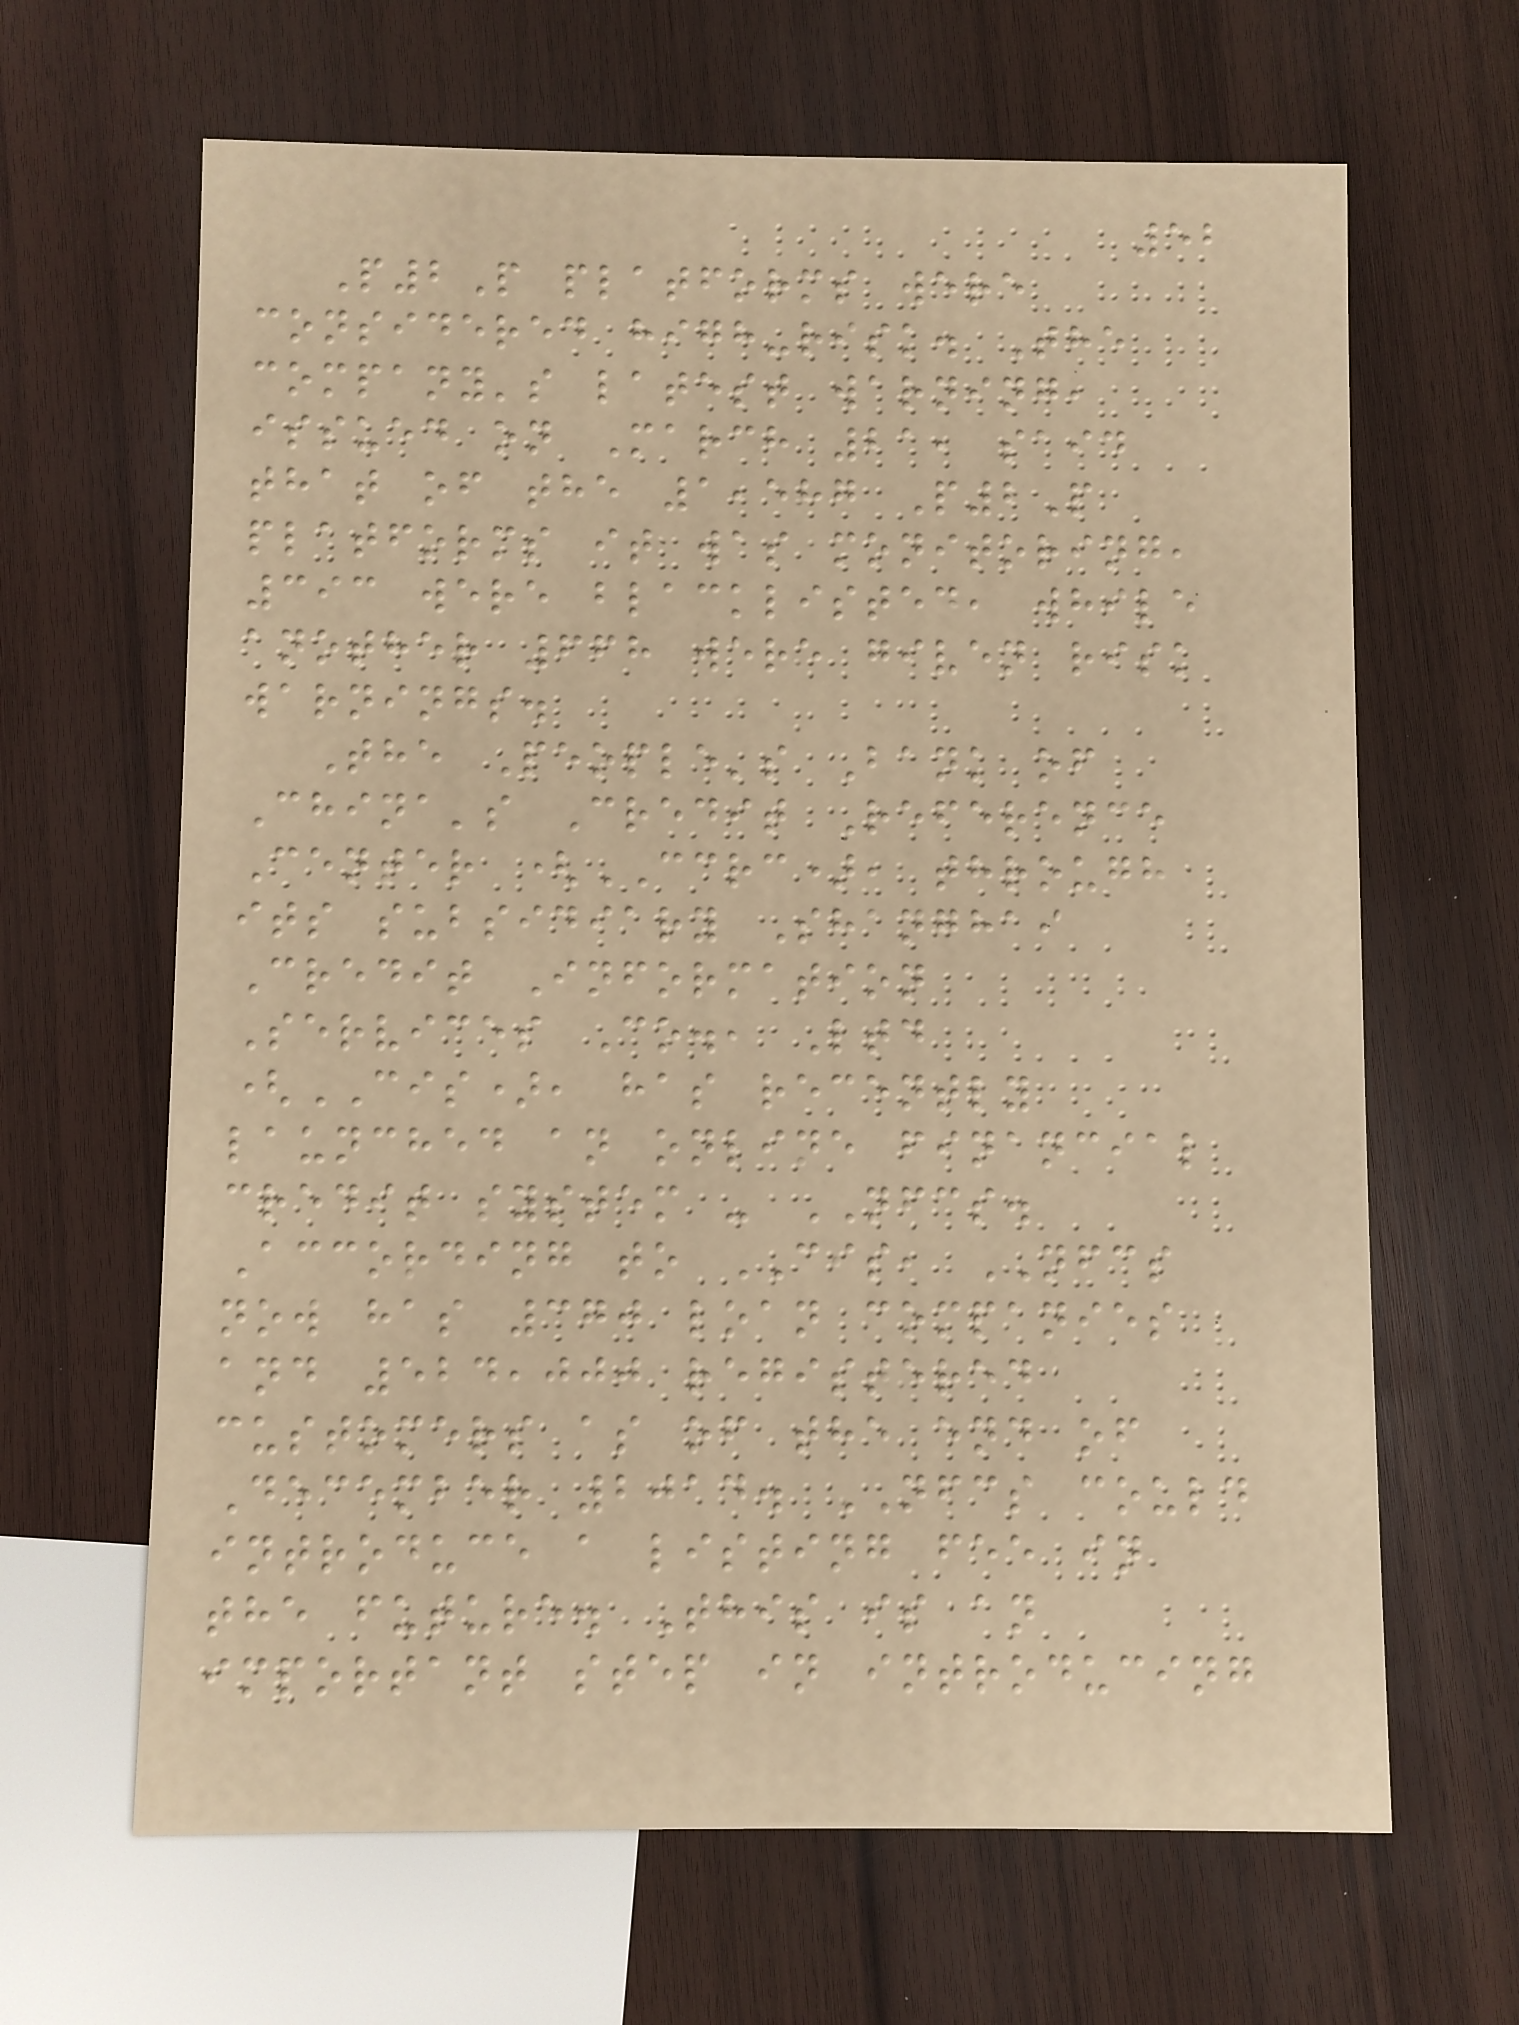52
P2P platforms were
considered high-risk. The
company's latest warning,
issued on March 21, said
that of the 1,587 P2P
platforms it was monitoring,
393 were blacklisted, while
another 668 were given risk
warnings.
The People's Bank of
China's Credit Reference
Center (CCRC), through
its subsidiary Shanghai
Credit Information
Services Co., Ltd
(CIS), has recently
launched an online financial
credit system - NFCS.
According to CIS, NFCS
now has 370 loan companies
and 524,000 registered
customers as of the end of
December 2014. NFCS could
introduce a listing fee in
the future. This is an
important step in introducing
